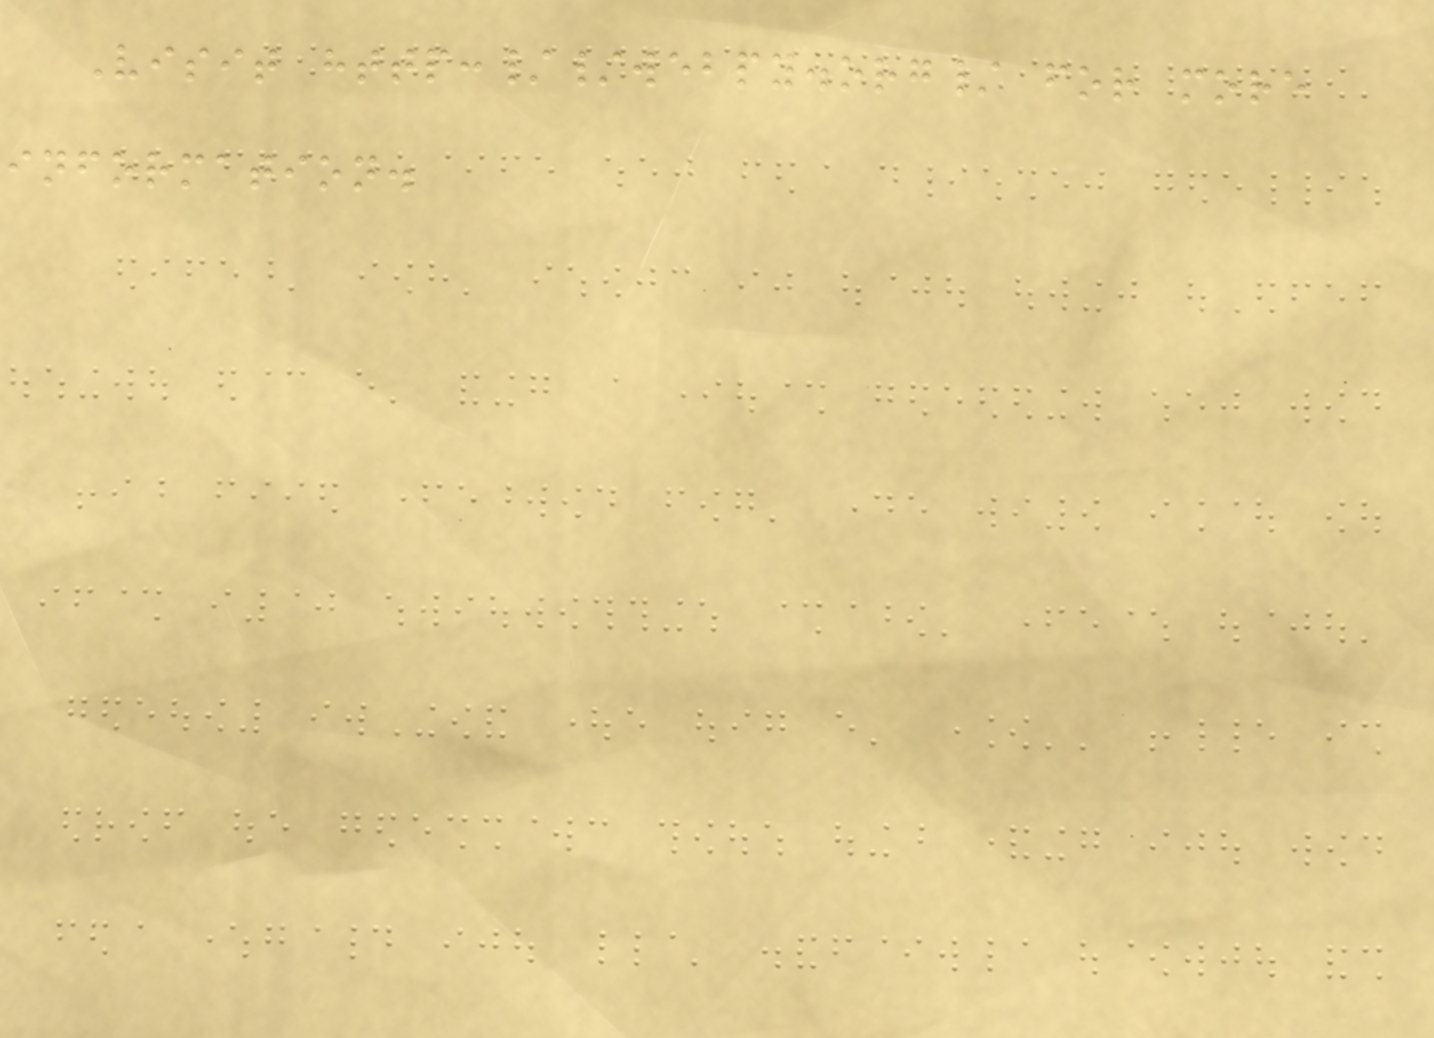Visit http://webpy.org/ for more
information.
